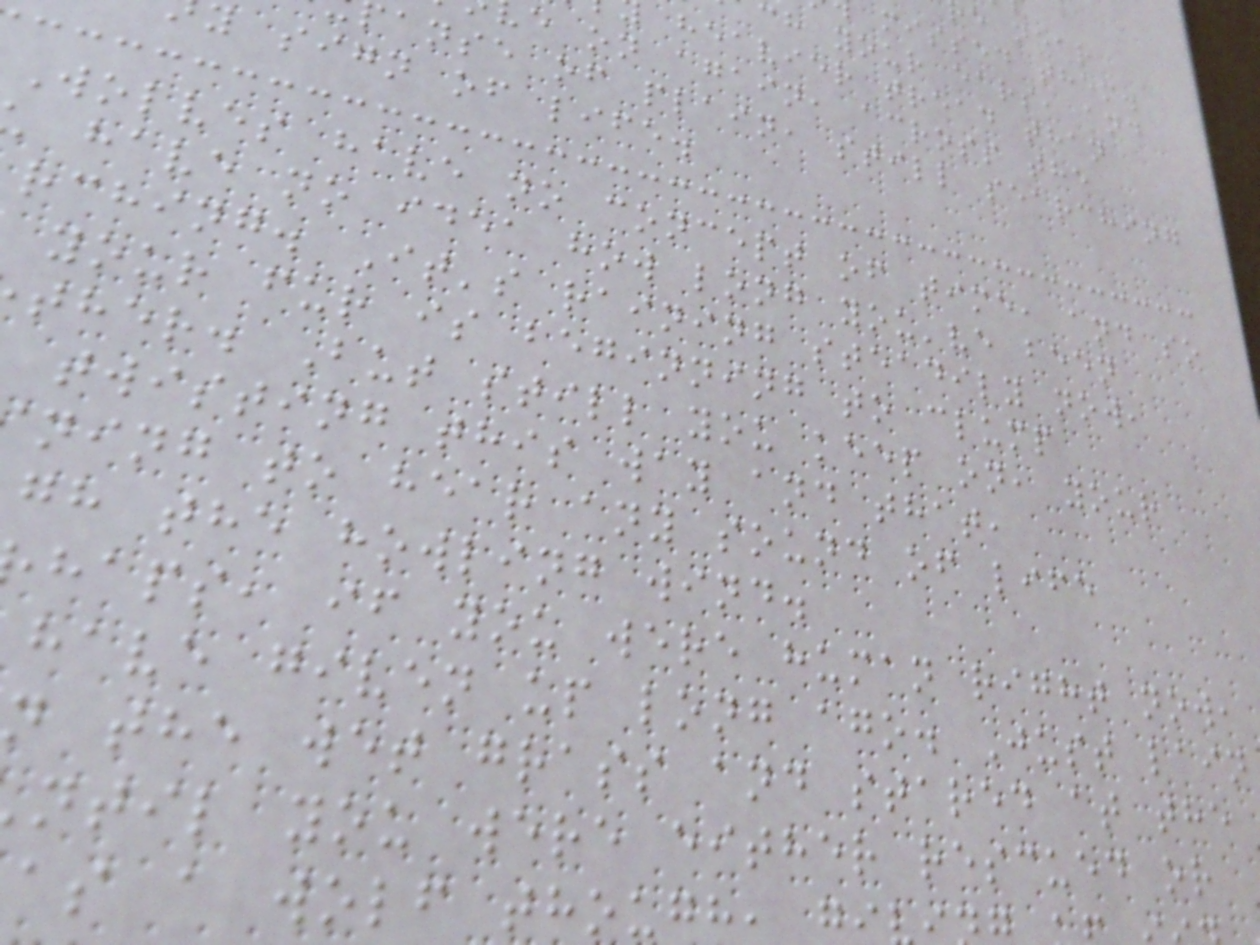missed them.
ch your ears, and
heavier tread than
e on again, across the
anse of plain, still searching
y sign of life.
Wolves have no concept of time, and so
have no idea how long you've been
rching. It's raining steadily now,
your fur is beginning to clump
ther. But still you keep on, your
twisting this way and that,
ning to hear any sound of life
gh the howling wind.
haps, if you were human right now,
have given up long ago. Just lain
the wet grass and stared at the
ntil you were either rescued or
as a wolf though, g
